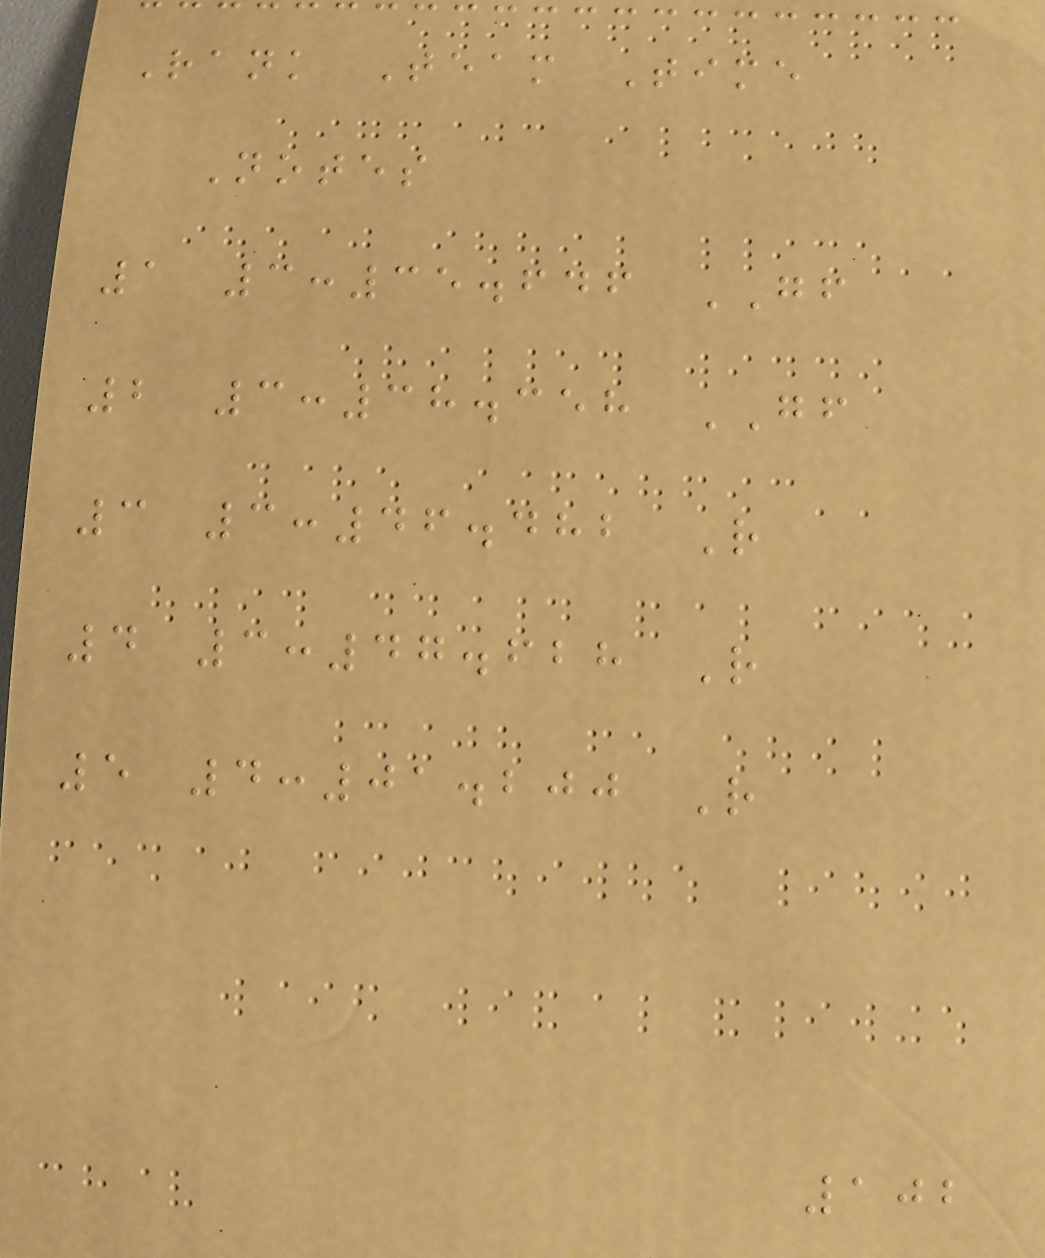Rank Team Time
Notes
1 3:35.646 GF
2 3:38.358 GF
3 3:46.482 R
4 3:47.628 R
5 4:01.200 R
102
